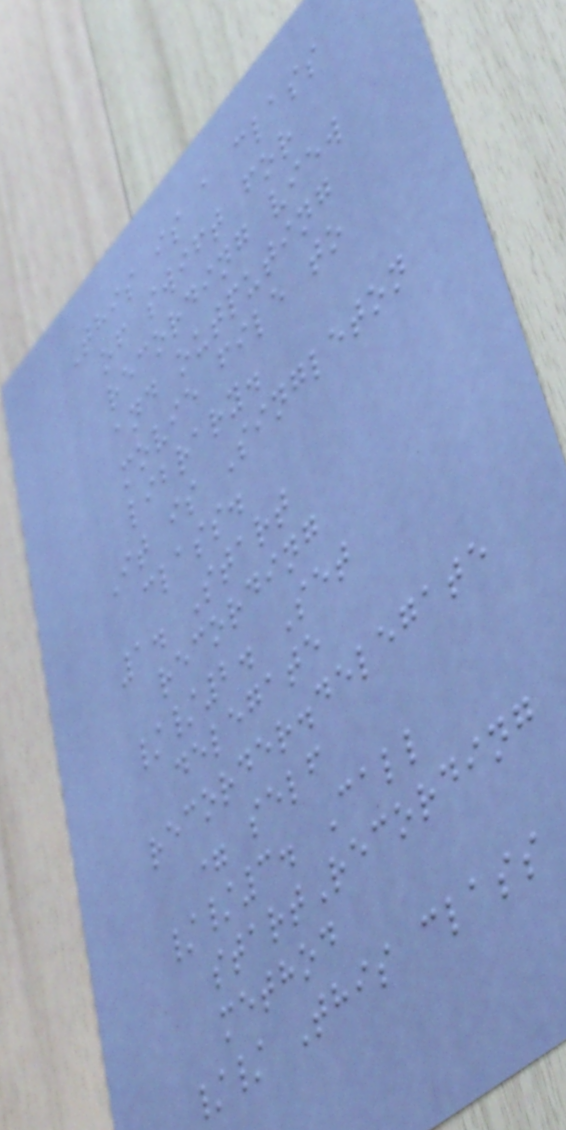This is a class
of swift for
recording view
and outputing
movie file to
library.
It is Singleton
class.
1. Start
recording
//2. Set
delegate
recorder.delegate
= self
//3. Call
startRecording
method
// This class
